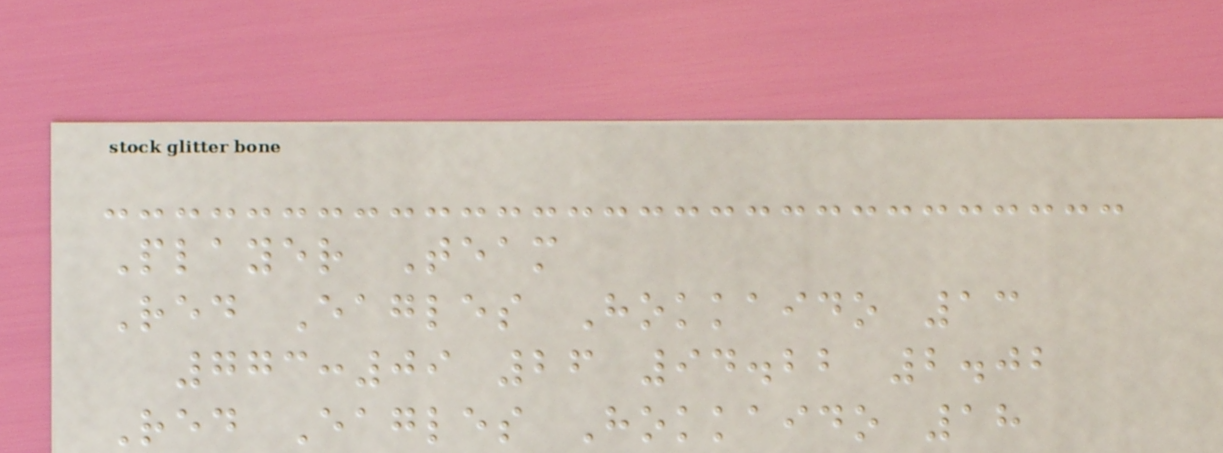Player Team
Red Eagles Hokkaido 13
773:09 26 94.22 2.02
Red Eagles Hokkaido 18
